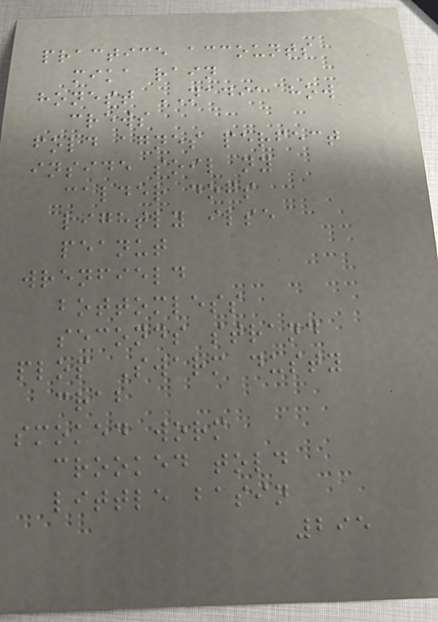practice accounts
mika rain
honest NADIA how
crews
fold agnes perfect
inside soil ny
calder dogs
lightly ilse
peanut
wrenfield
bottomless
seconds strand
plop Swarm dusty
crab
smoked worm
crooked told
little basin
295
